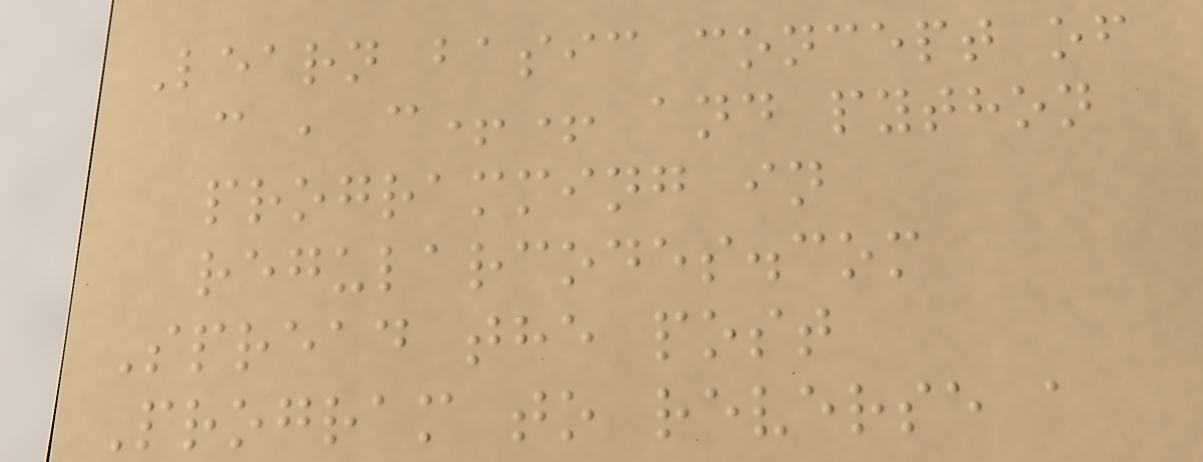Learn basic concept of
c , c++ and python
programming in
regularcodes.com
Spread the post
Program to reverse a
